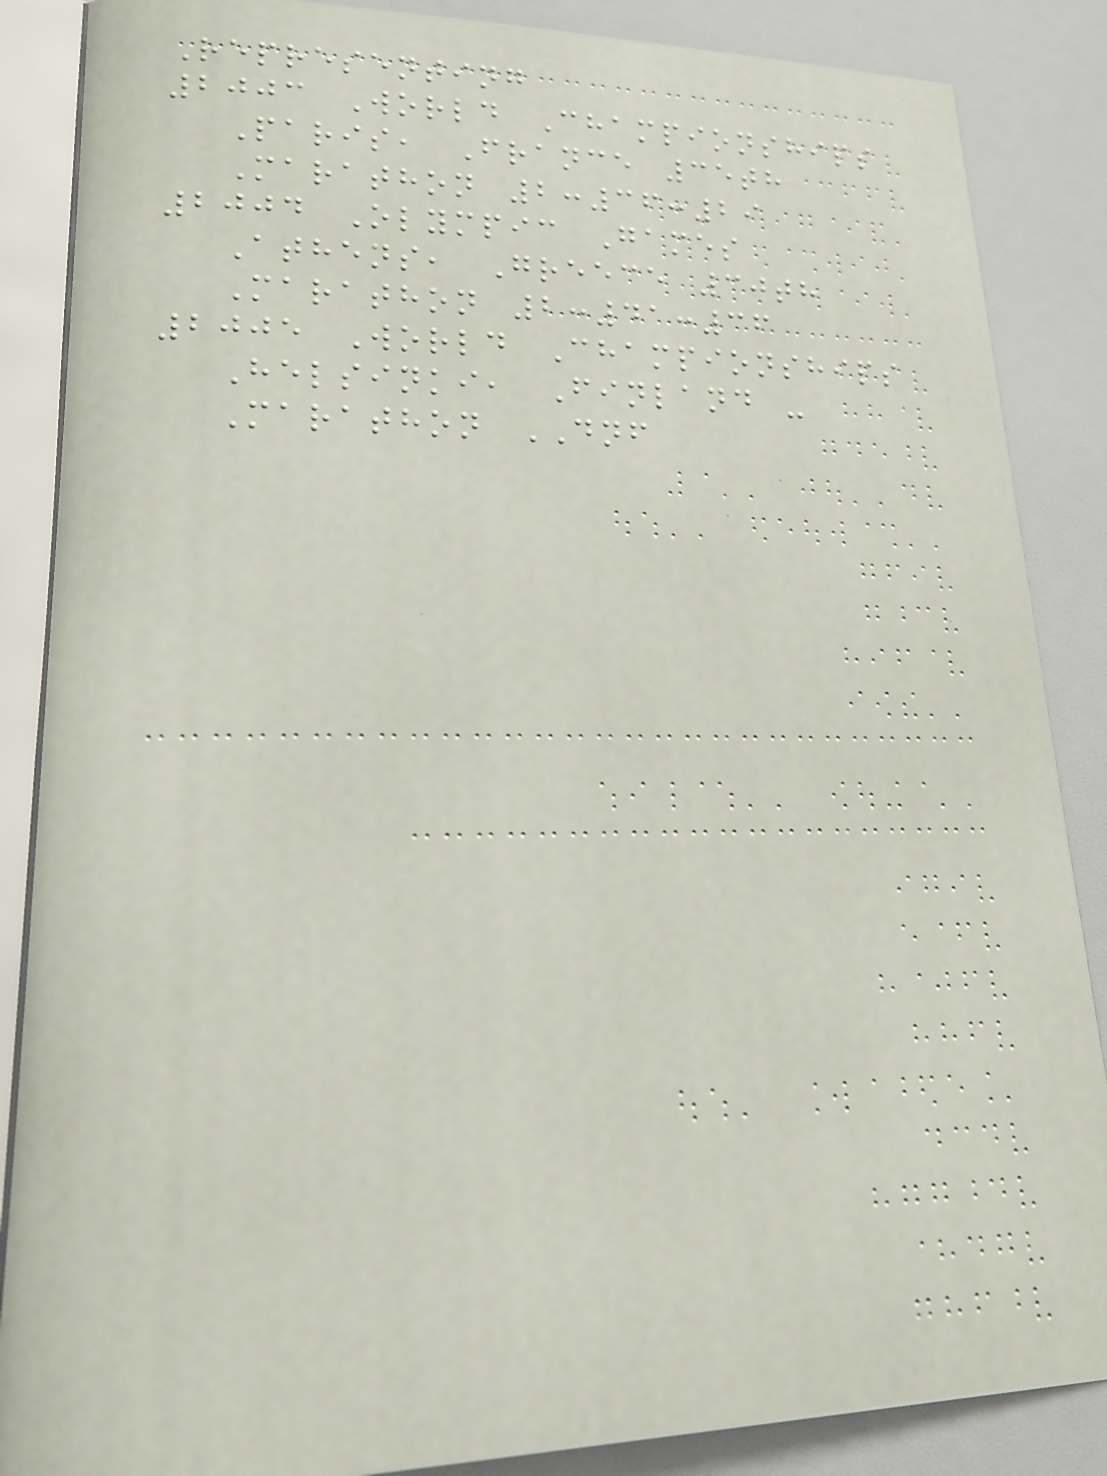Representing
2003 World Championships
Paris, France 35th
Marathon 2:36:29
2004 Olympic Games
Athens, Greece 30th
Marathon 2:41:36
2005 World Championships
Helsinki, Finland -
Marathon DNF
